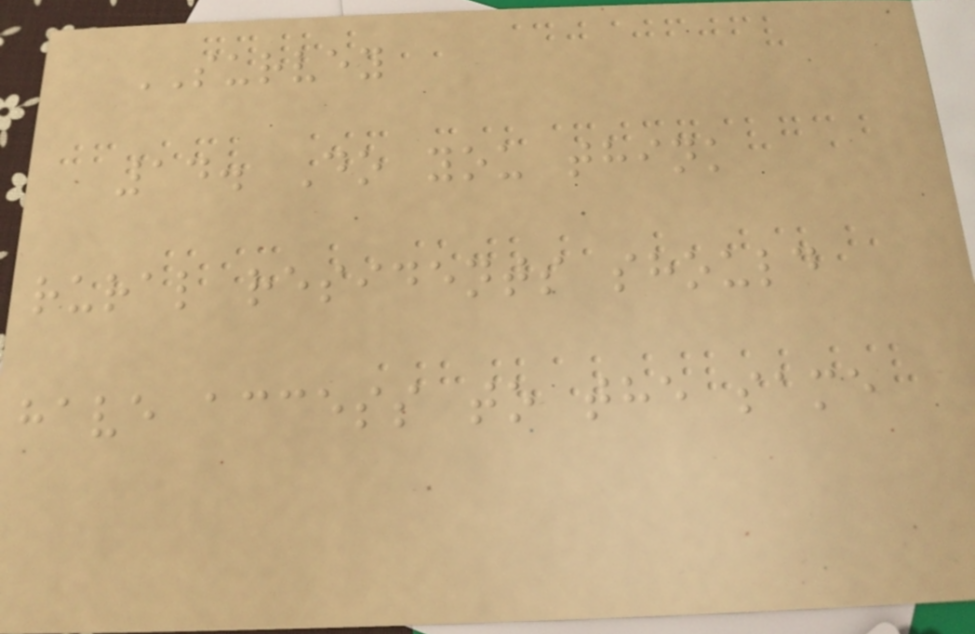SURVEY
14. Do you think
rural residents should
have access to the same
